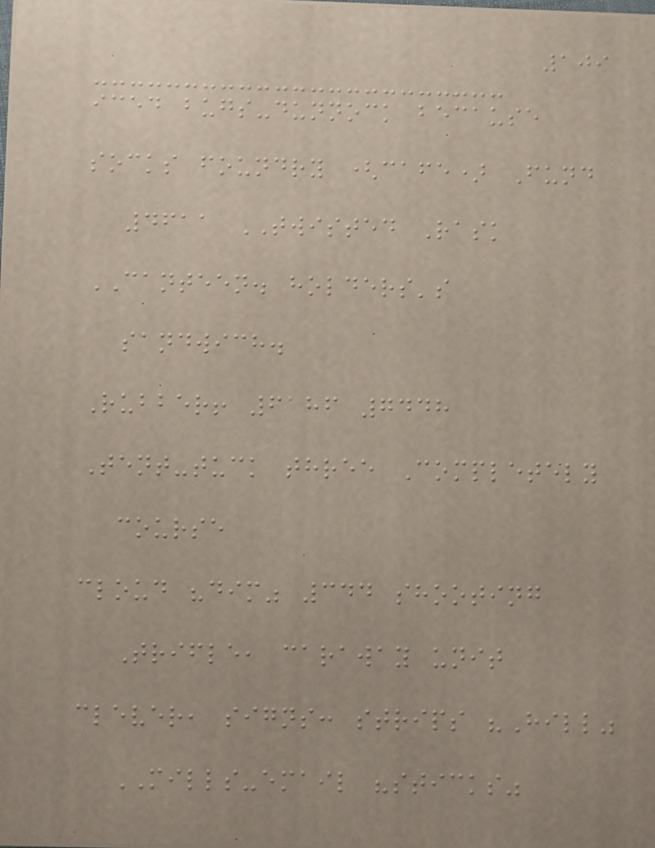109
iced bugs-dunnock because
socks foundry (cafe) Fund
4611 TWISTED Rask
CANTEEN. holders's
sandwich.
Rubber! 6186 7448
Tent-tuck three Completely
course
cloud "dim" 344 shooting
Trifle, caraway unit
clever, signs: strips "Hill"
MILLS-email "sticks"
